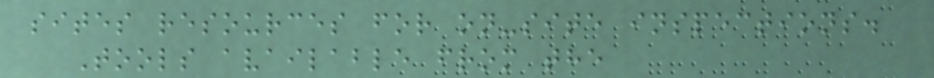sites resources for on-site inspections.
Tools available from the
